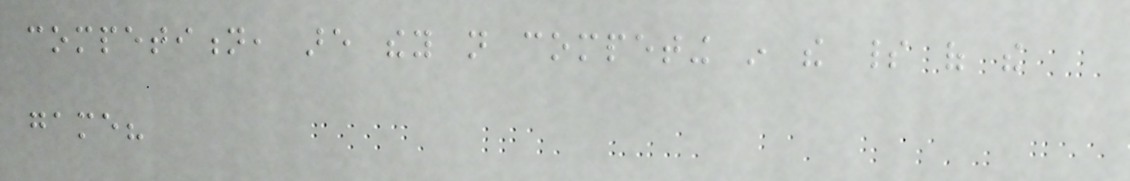competition, are they not competing in the spirit of the
game?
